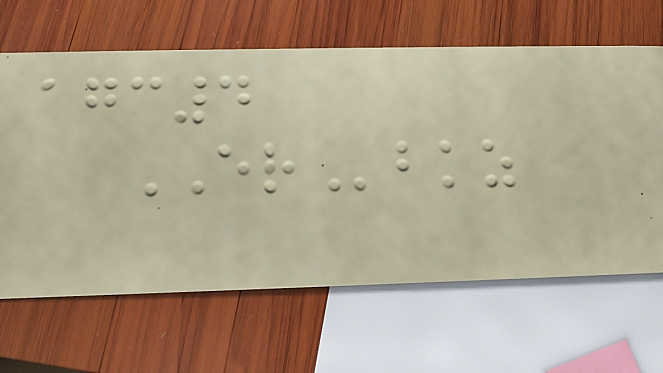agc4
ERbkz
